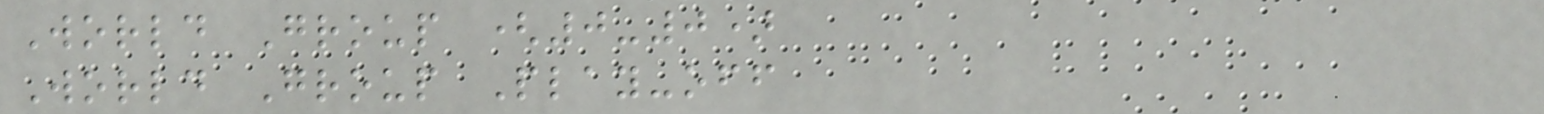World Group (0-0)
World Group Play-off
